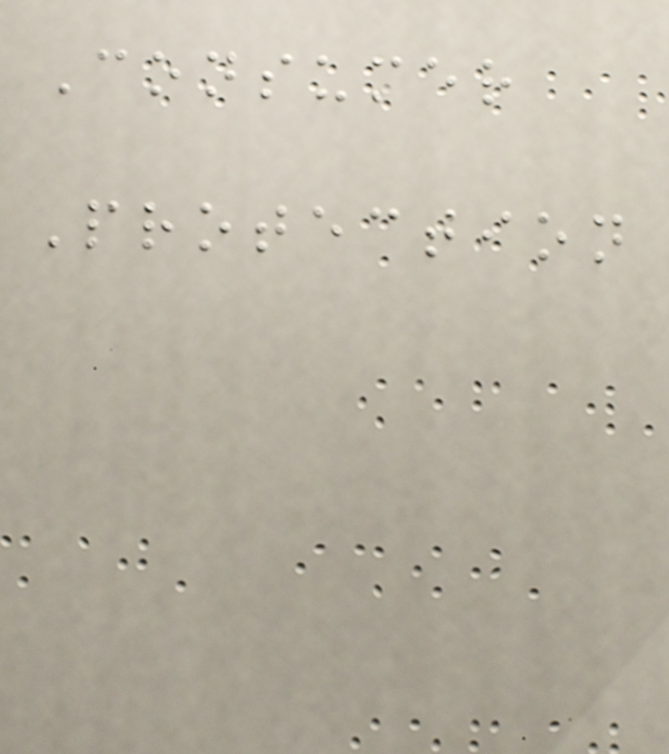Consumer
Protection
